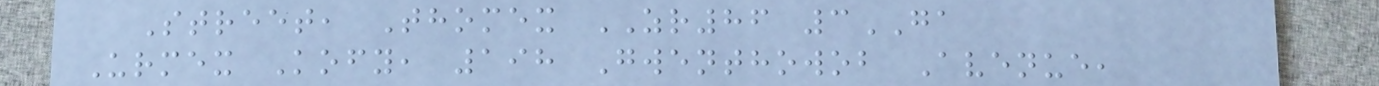Street, Thomex ZR86 3GA
Urmex Kofy, 198 Gwenthowob Avenue,
